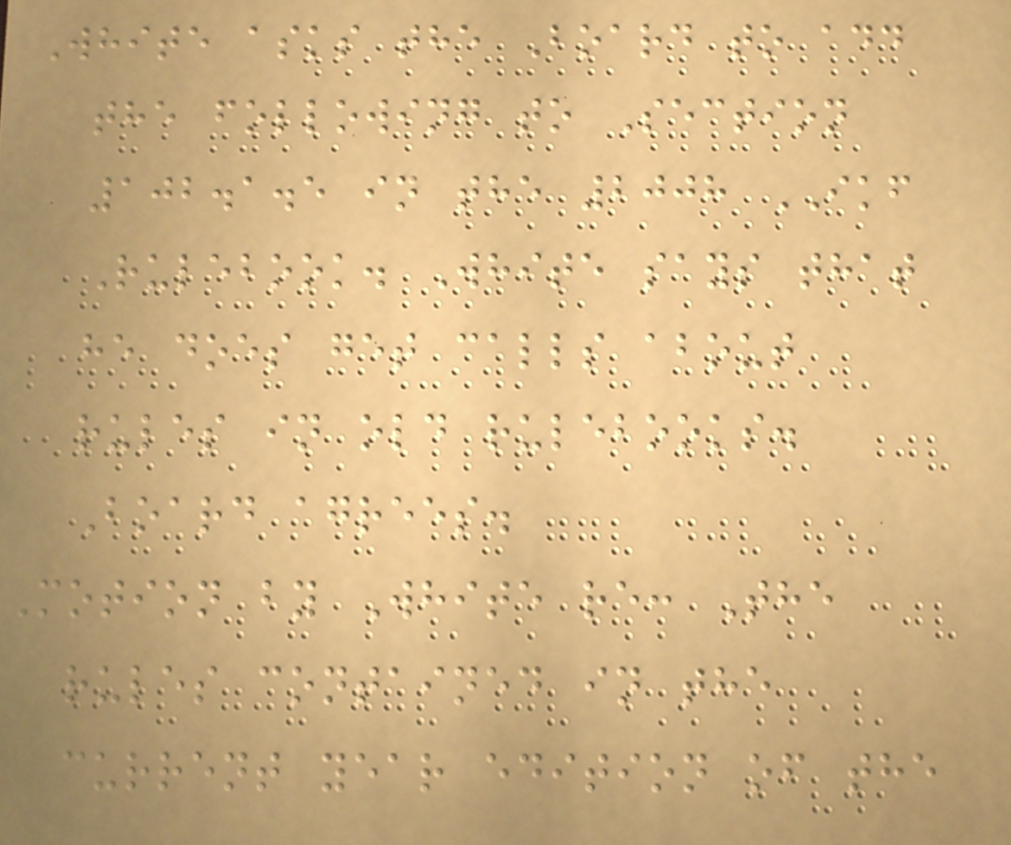White asks the Board to add
the following to Section
102.1.5 in the 2008 IKF
Rulebook. White says that
he does get calls about
rules in old rulebooks.
Board agrees.
Motion by White re: The
rules contained in the
current year edition of the
